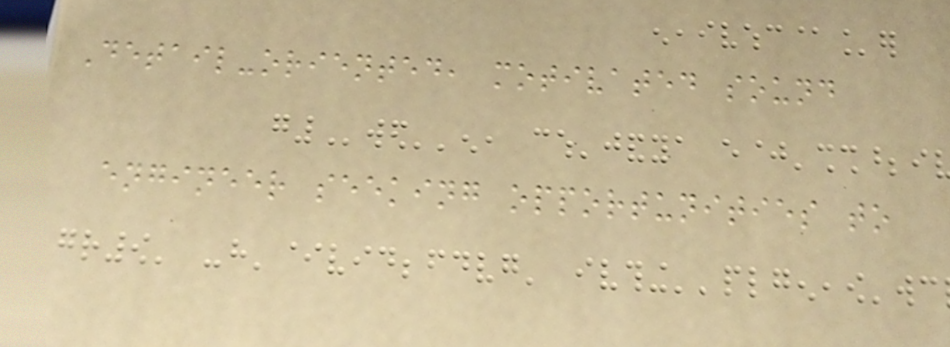Detail-oriented, motivated sound
engineer seeking opportunities to
